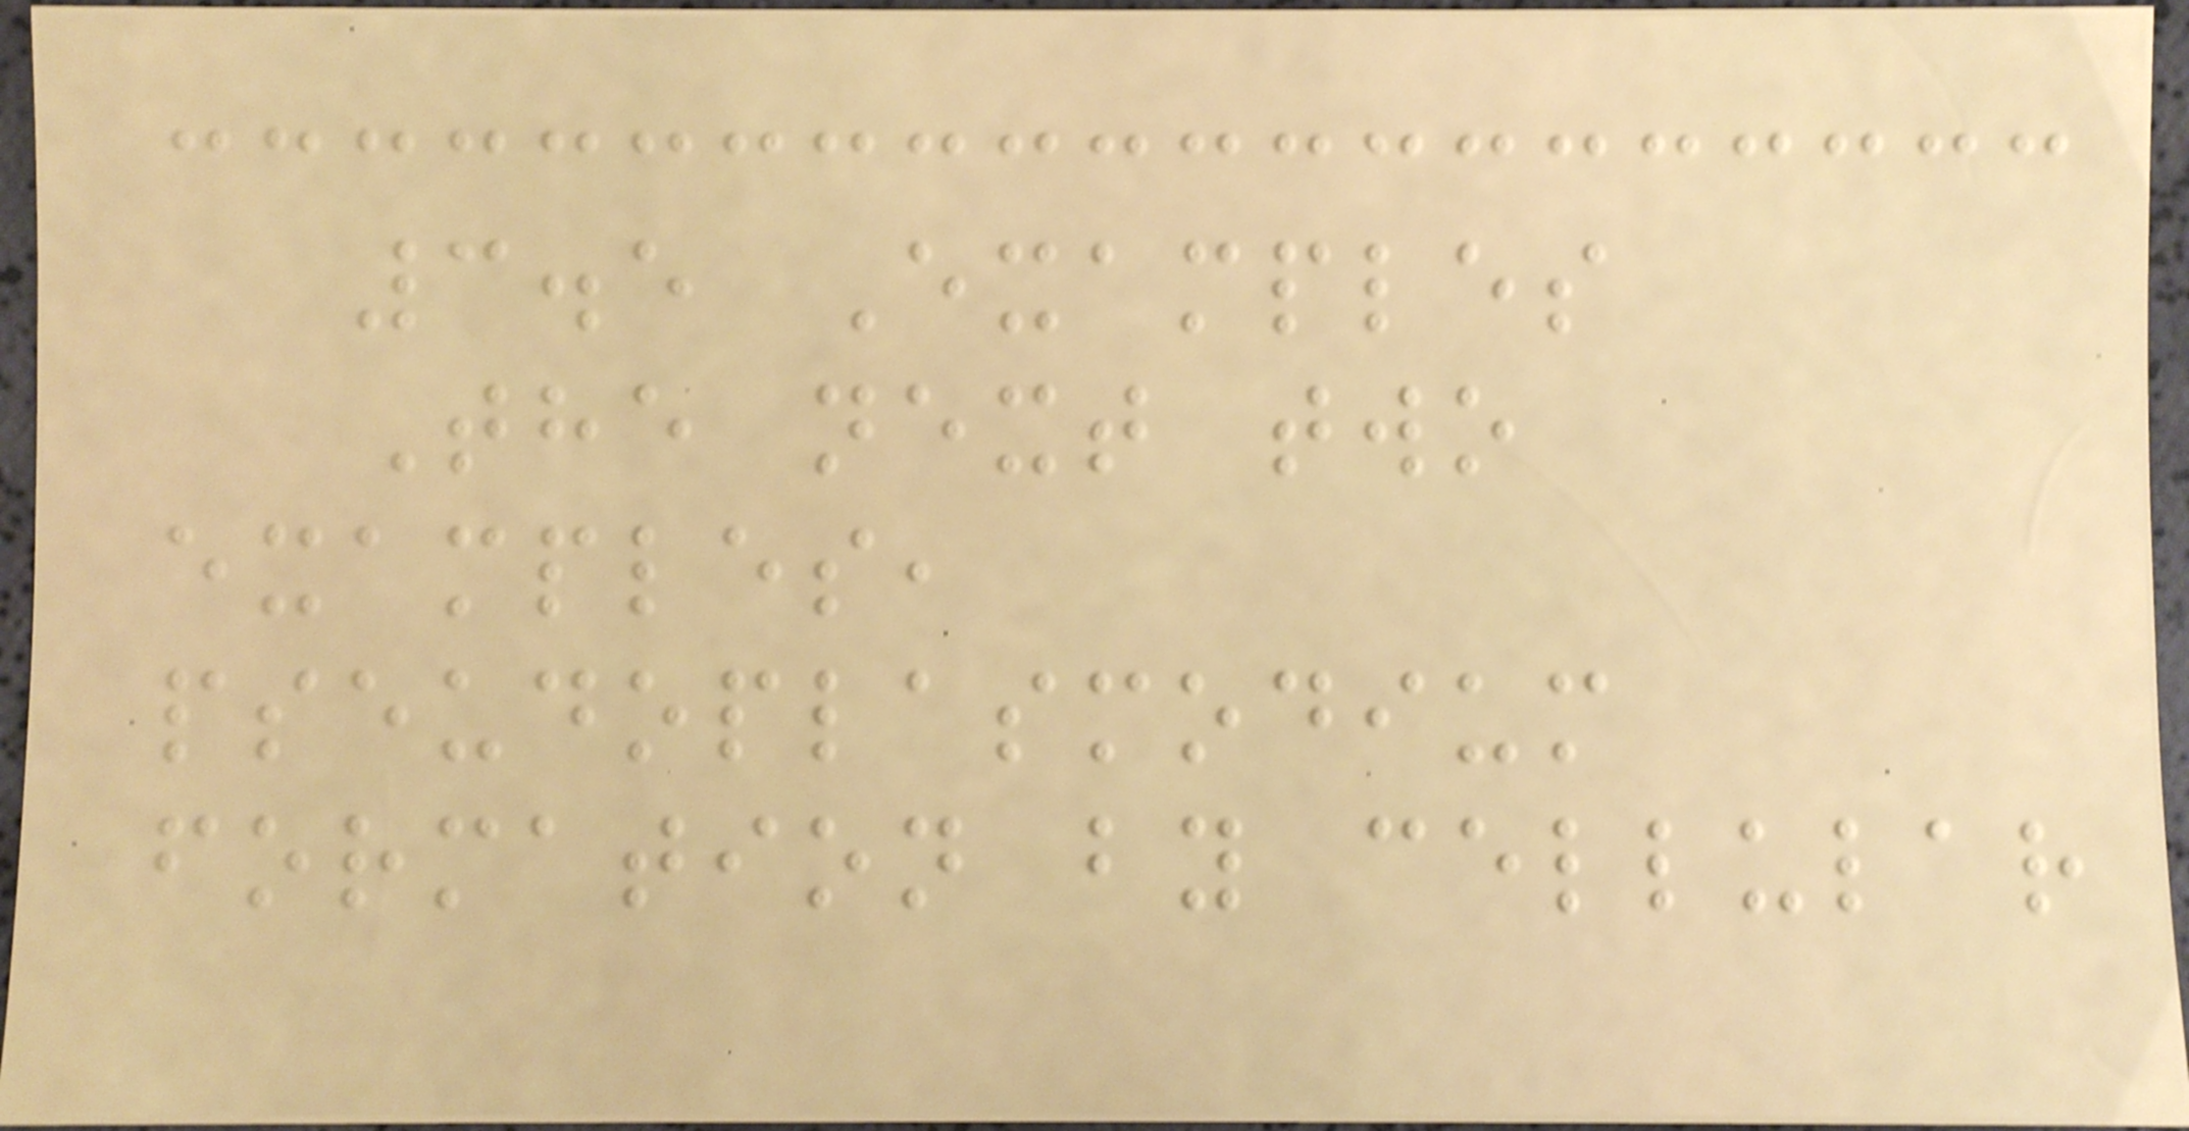3.5 Examples
The next two
examples,
pseudoplasmodium
formation by cellular
